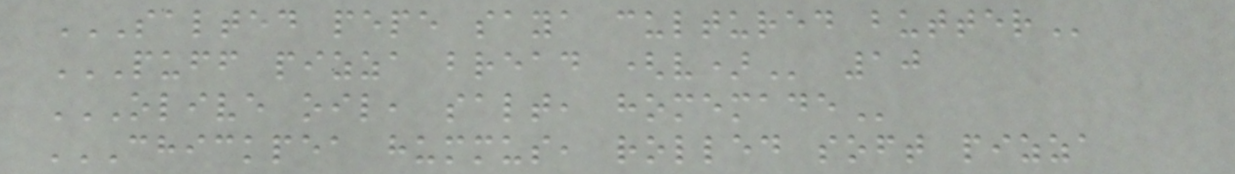SALTED PEPE SAYA CULTURED BUTTER
PUFF PIZZA BREAD (V) 10
OLIVE OIL, SALT, HOMEMADE
CHICKPEA HUMMUS, ROLLED SOFT PIZZA
